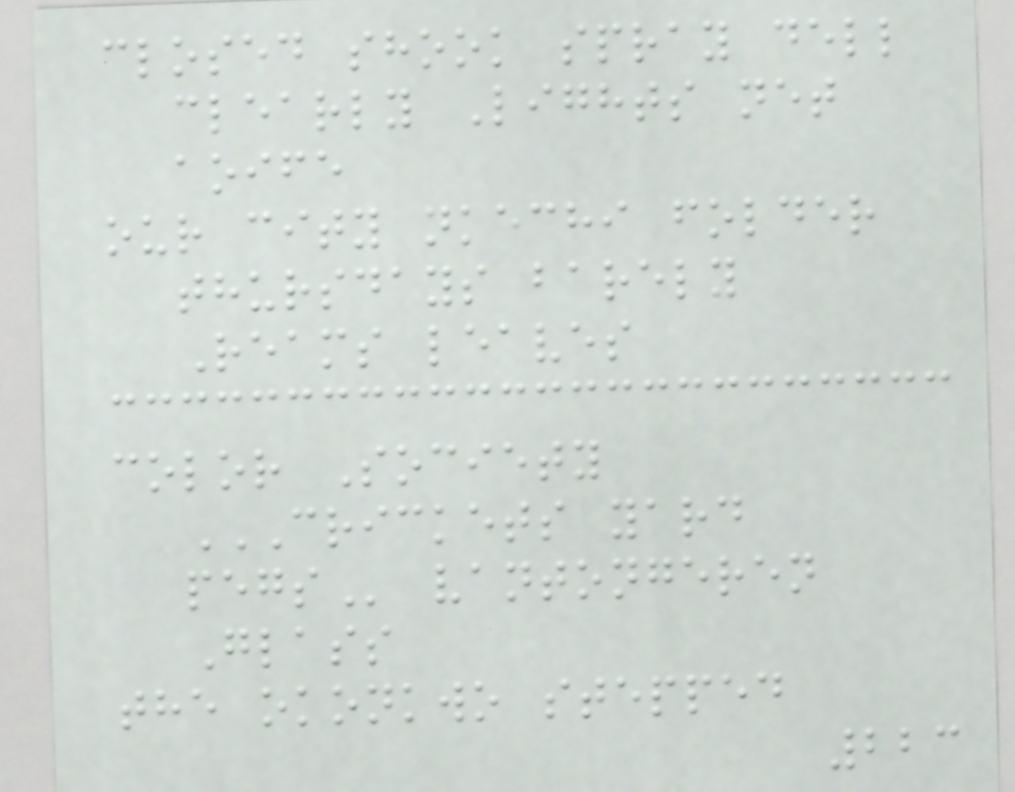closed shook spray dell
clearly Lights net
aoife
our city nkechi folder
thursdays barely
Reams leaves
color Society
CRICKETS YARD
PEGS vantongeren
Glass
the okonkwo stepped
223
